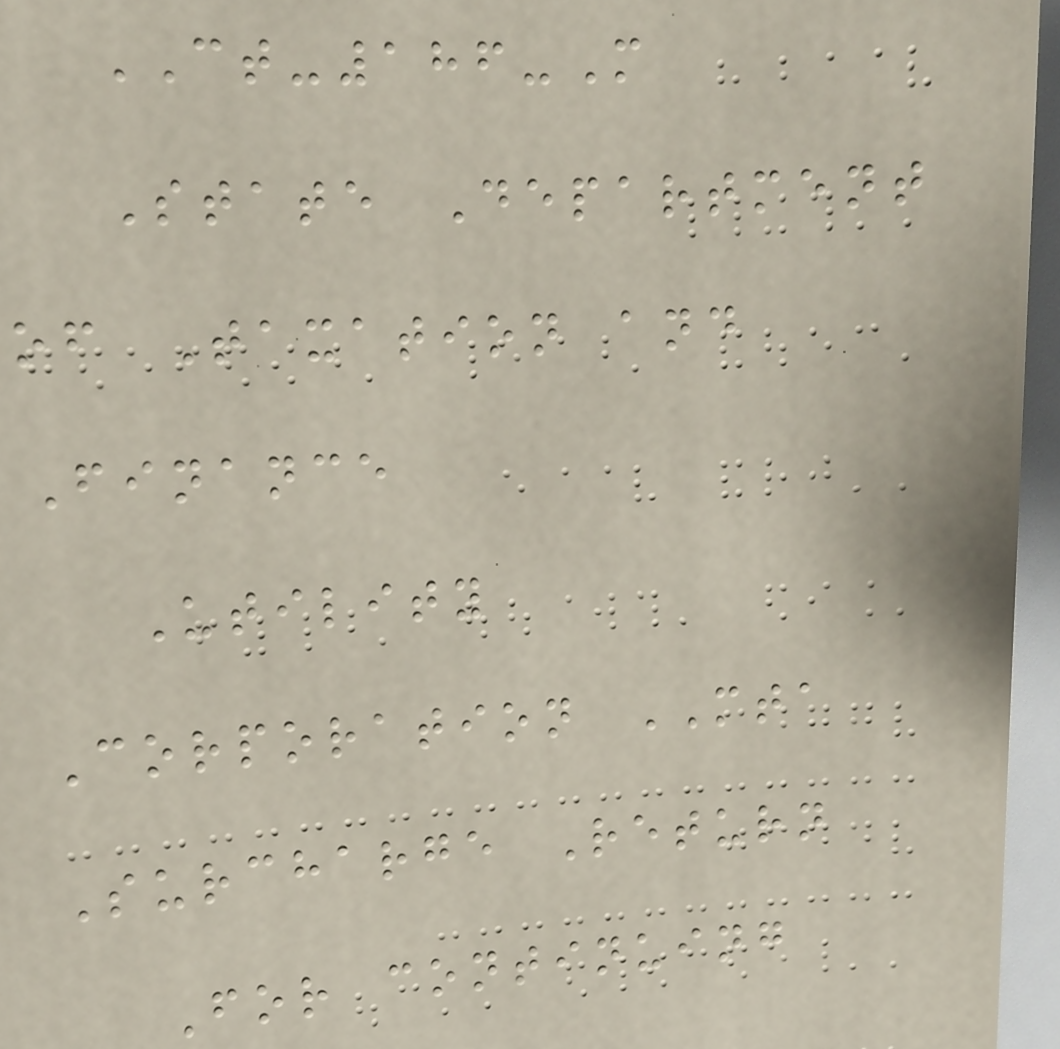CT-186-M
State Department
of Taxation and
Finance
Utility
Corporation MTA
Surcharge Return
For continuing
